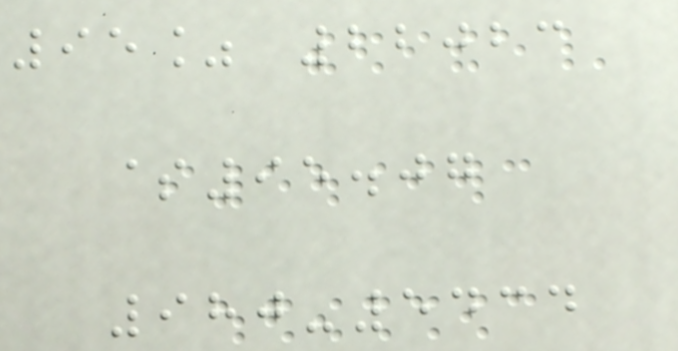95% 22023
$95.07
980-5434
